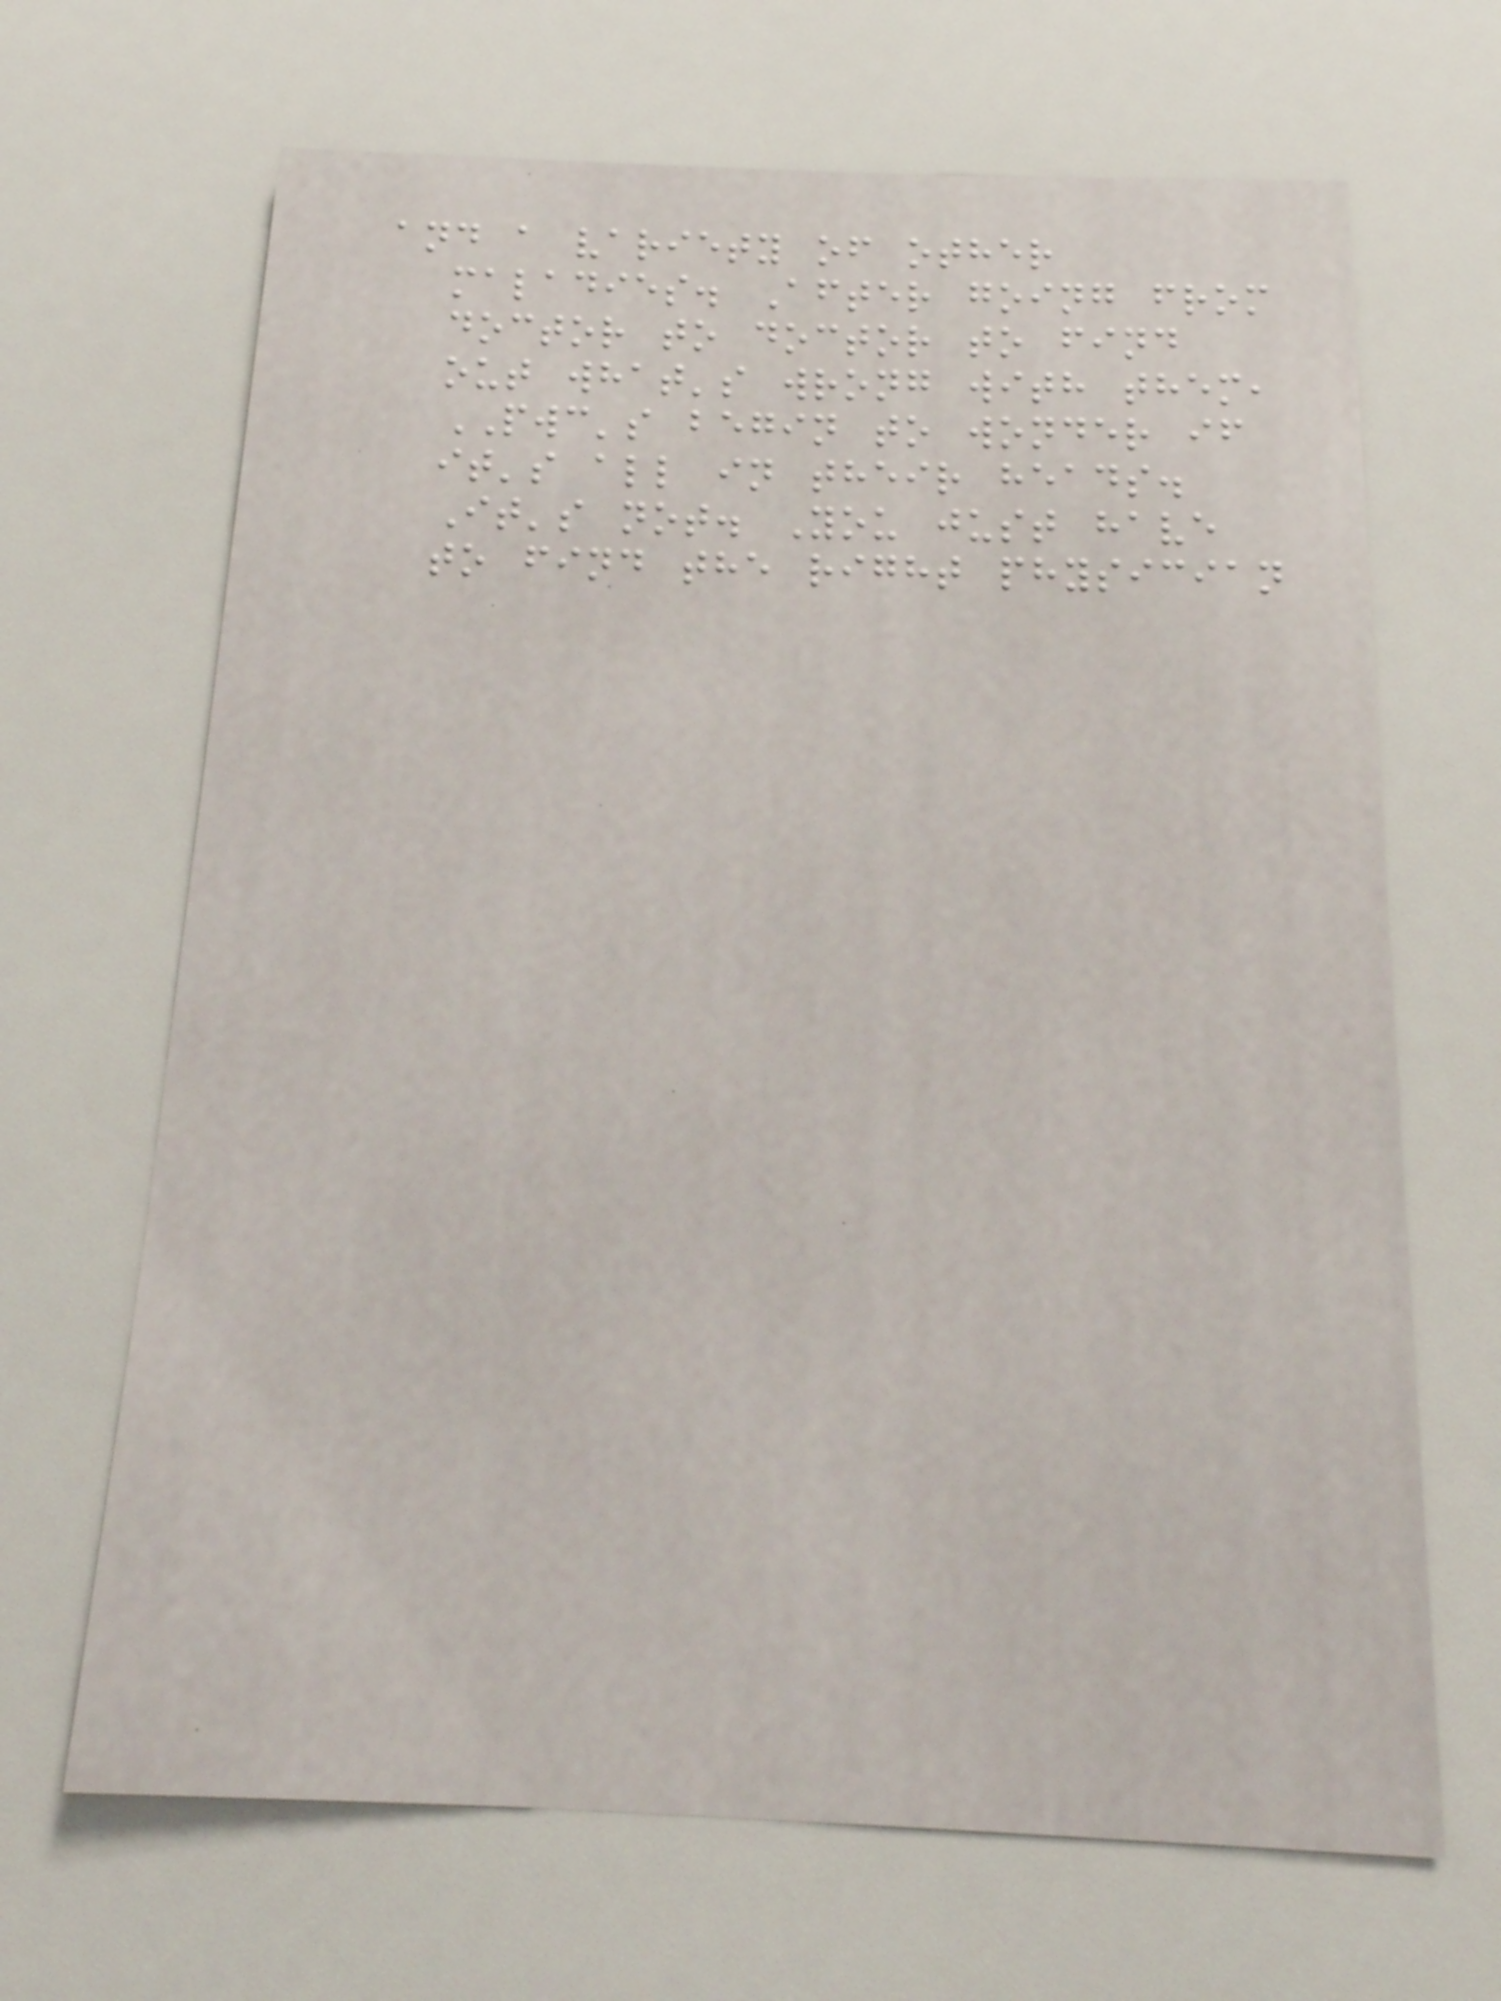and a variety of other
maladies. After going from
doctor to doctor to find
out what's wrong with them,
PWC's begin to wonder if
it's all in their heads.
It's not. You just have
to find the right physician
